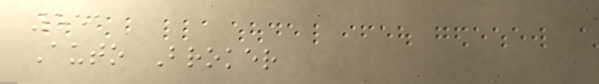551
Auto Broker
